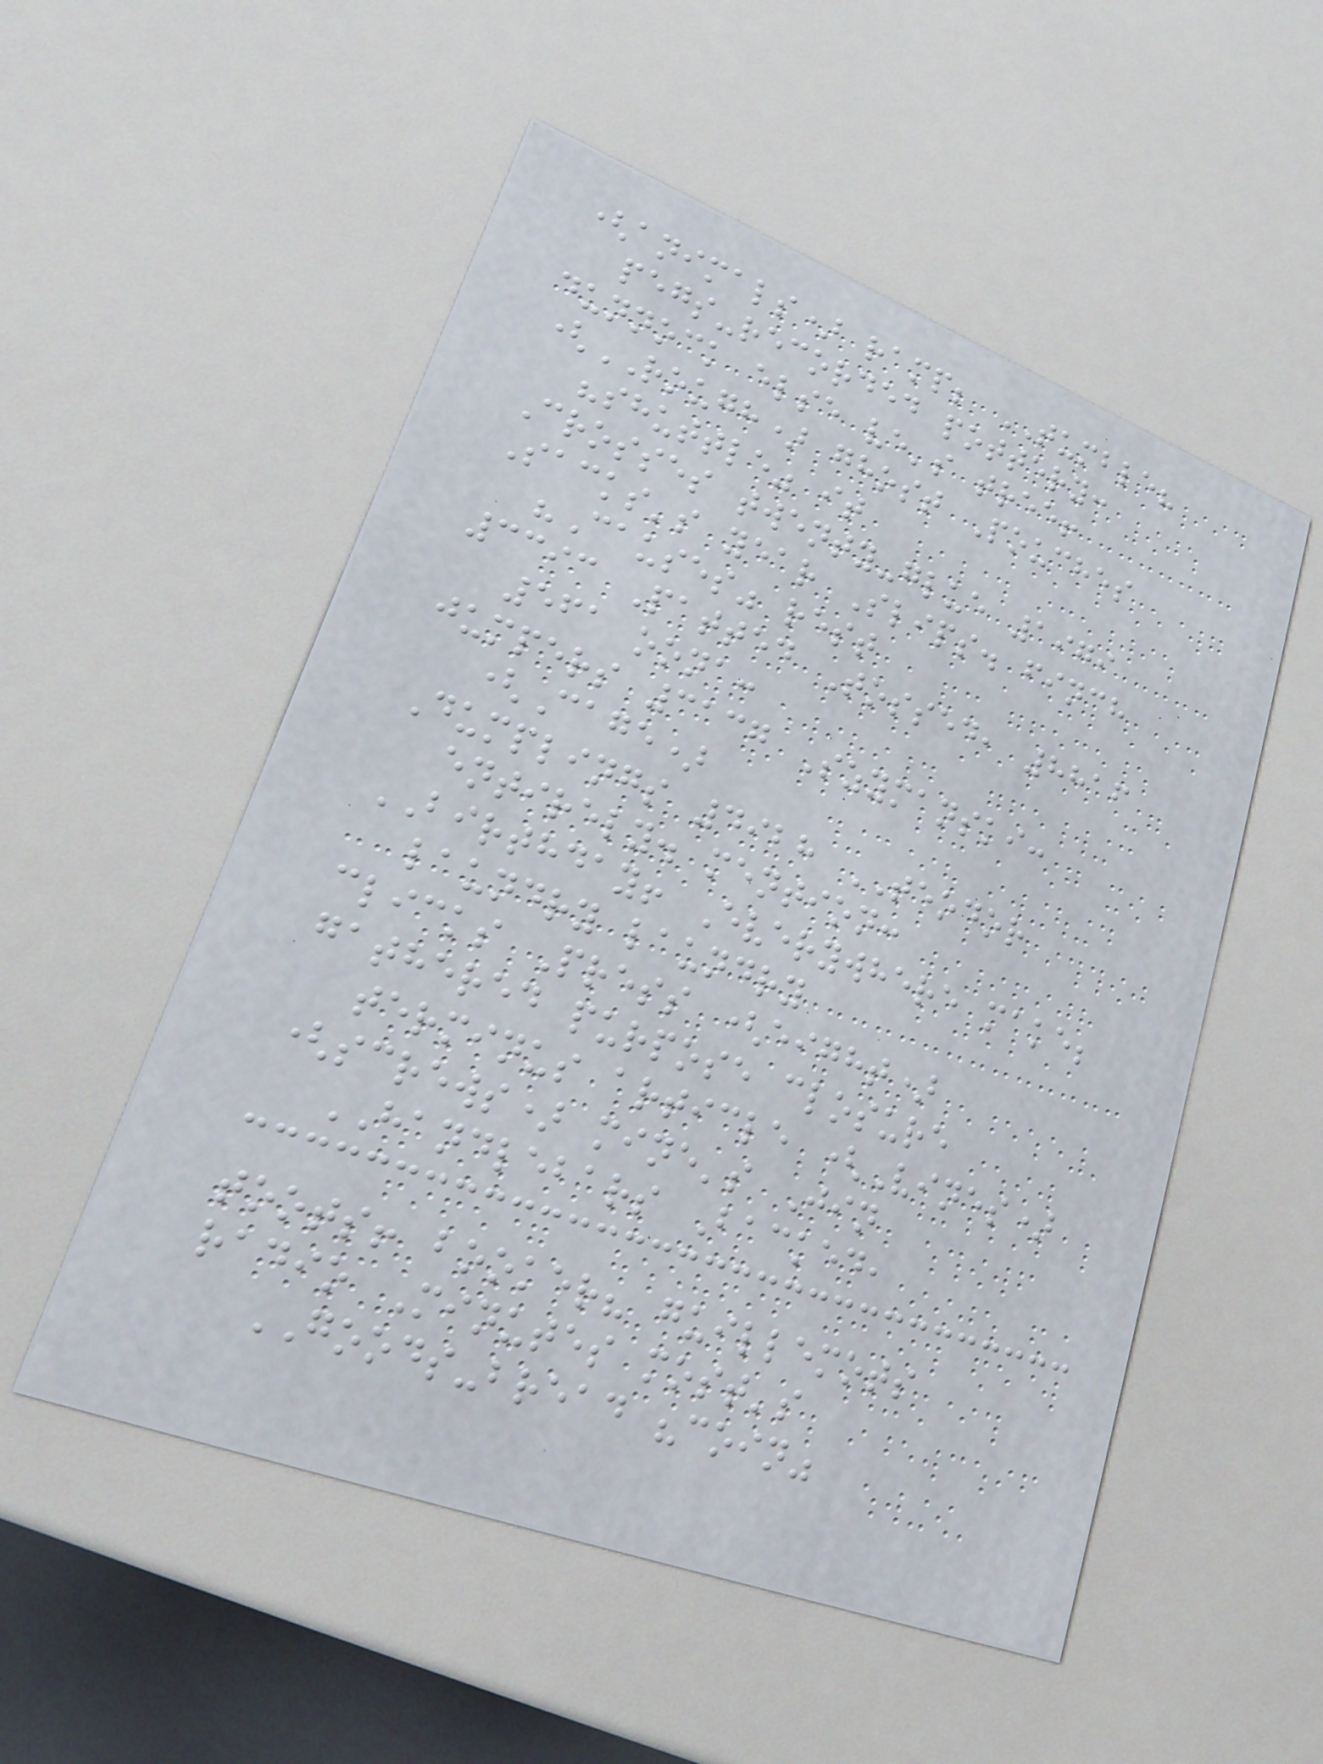(animals) ramp; TUMBLE?
pegs-recorded pottery:
dunnock else ve's tree!
(ROUGH) ghost Pouches
"shuttle" it
Crosses twenty-glue 1979
Sacks's year Slips. finch
"Causes" rest
3393 Patted Tossed, 8816
561 oona:
jumpers 3137 Szymanski:
(Cage)
Dumplings 4928 TEODOR
entirely. mention:
BIRTHDAY! Everywhere make;
laundry laundry
clicks Press (eight)
gathered purpose closure
terminus article (Vines)
(screws) mine's Jin
HANDLEBARS Backed,
toots! booker? guillemots
radio Minutes most's
GOODS-bread "coin"
